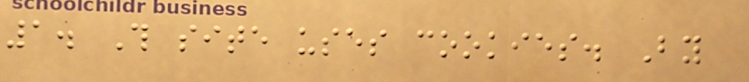1. This site uses cookies. By
